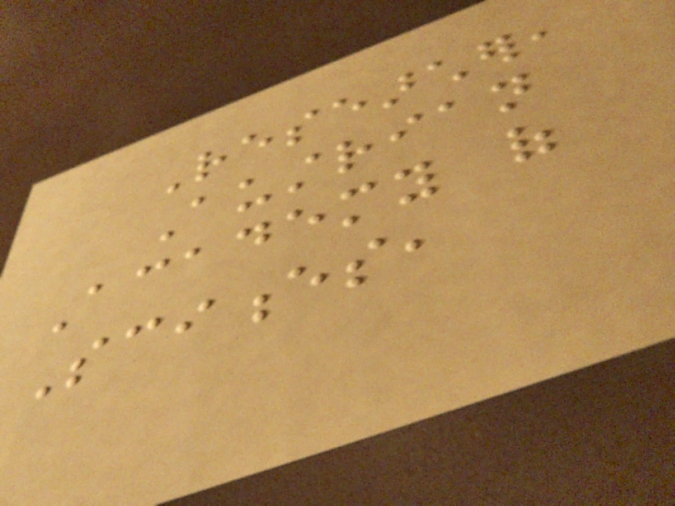Researcher,
Austrian
Academy of
Sciences,
